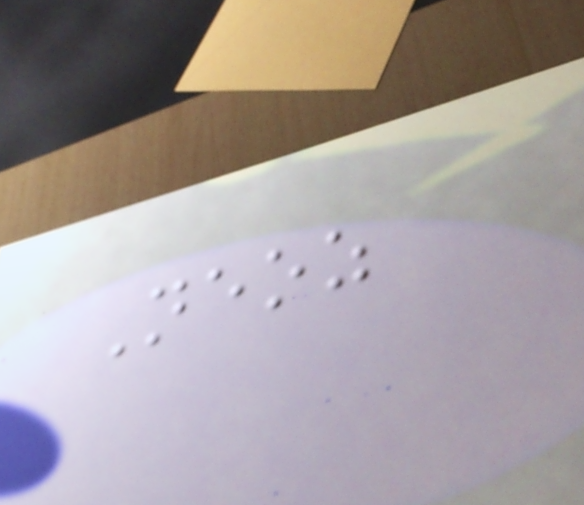Neoz
